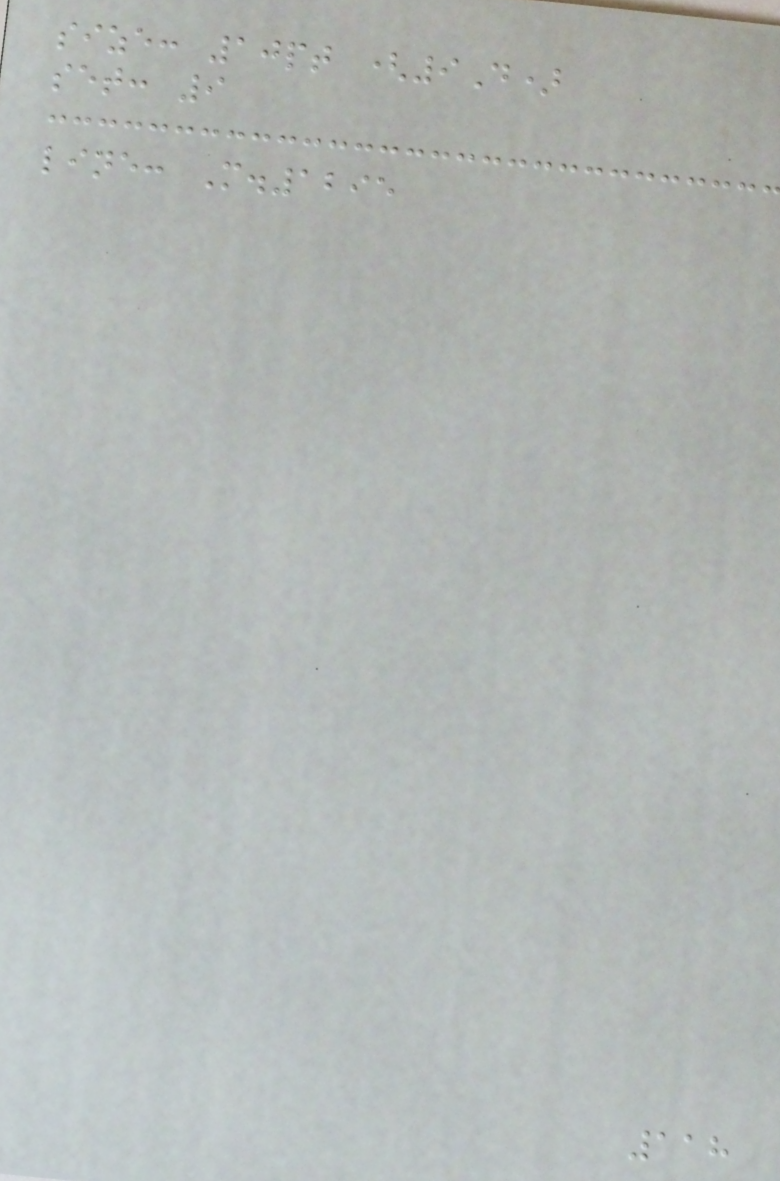size: 10pt (9D)
set: 9
line: M.1295
118
